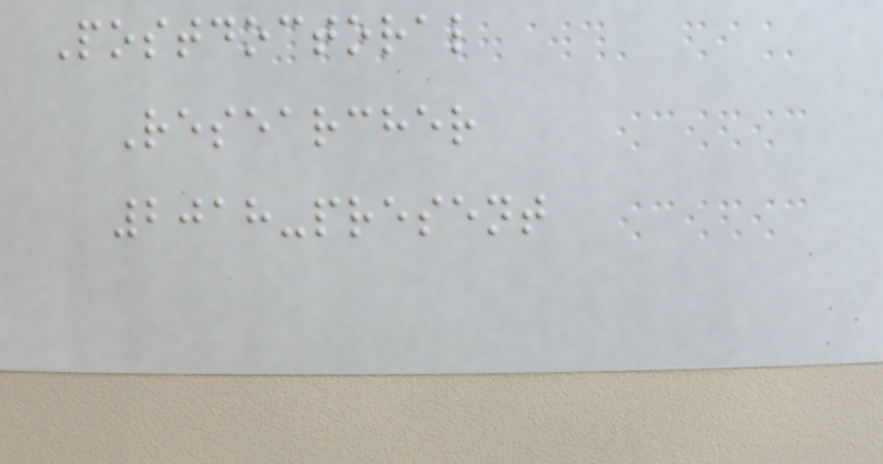Postdoctoral
Researcher
2018-present
